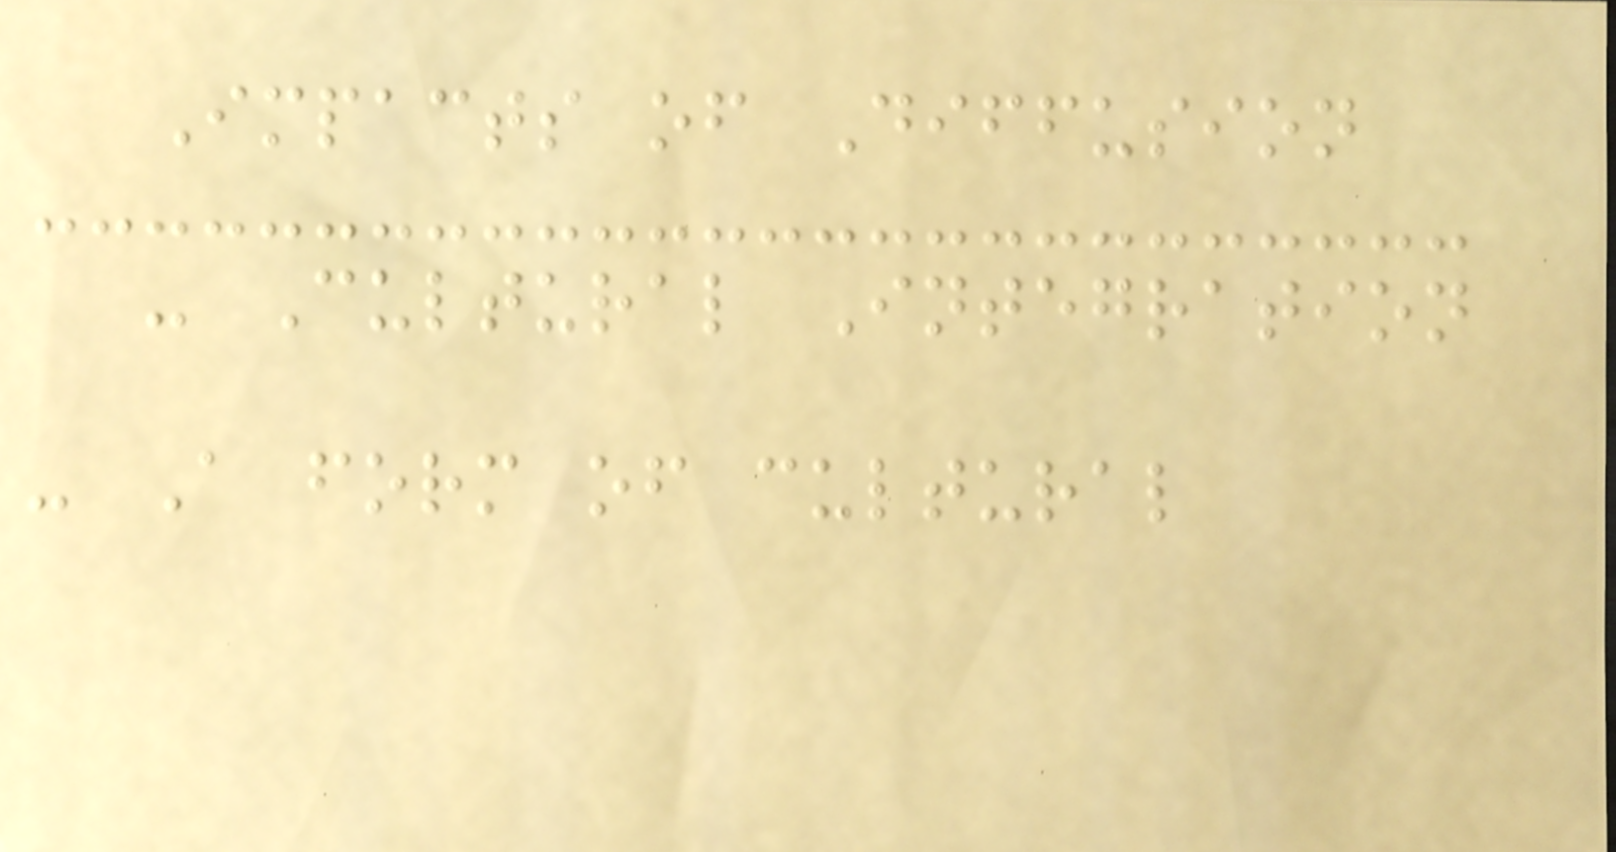Impacts of Diffusion
- Cultural Integration
- A form of cultural
